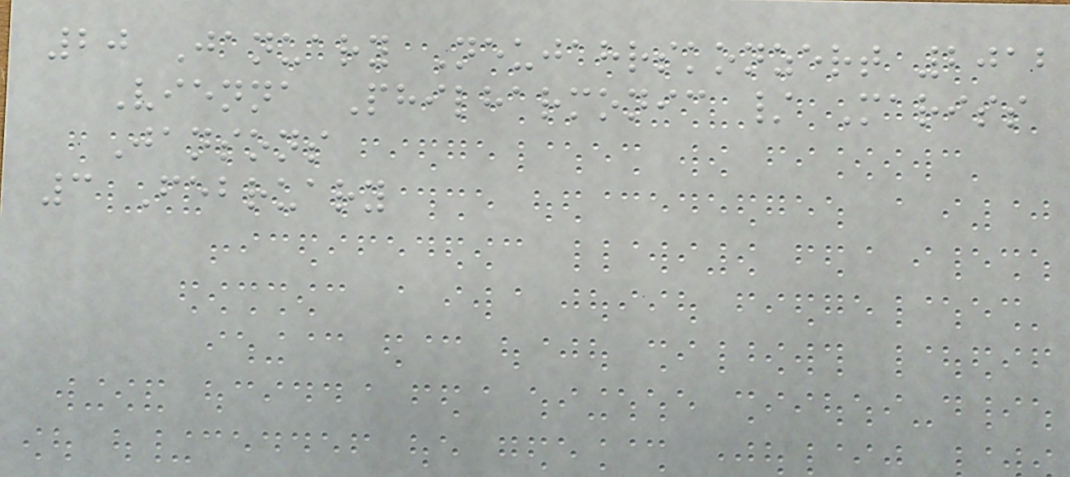20 January Neujahrskonzert 2012
Vienna Philharmonic / Mariss
Jansons
3 February
